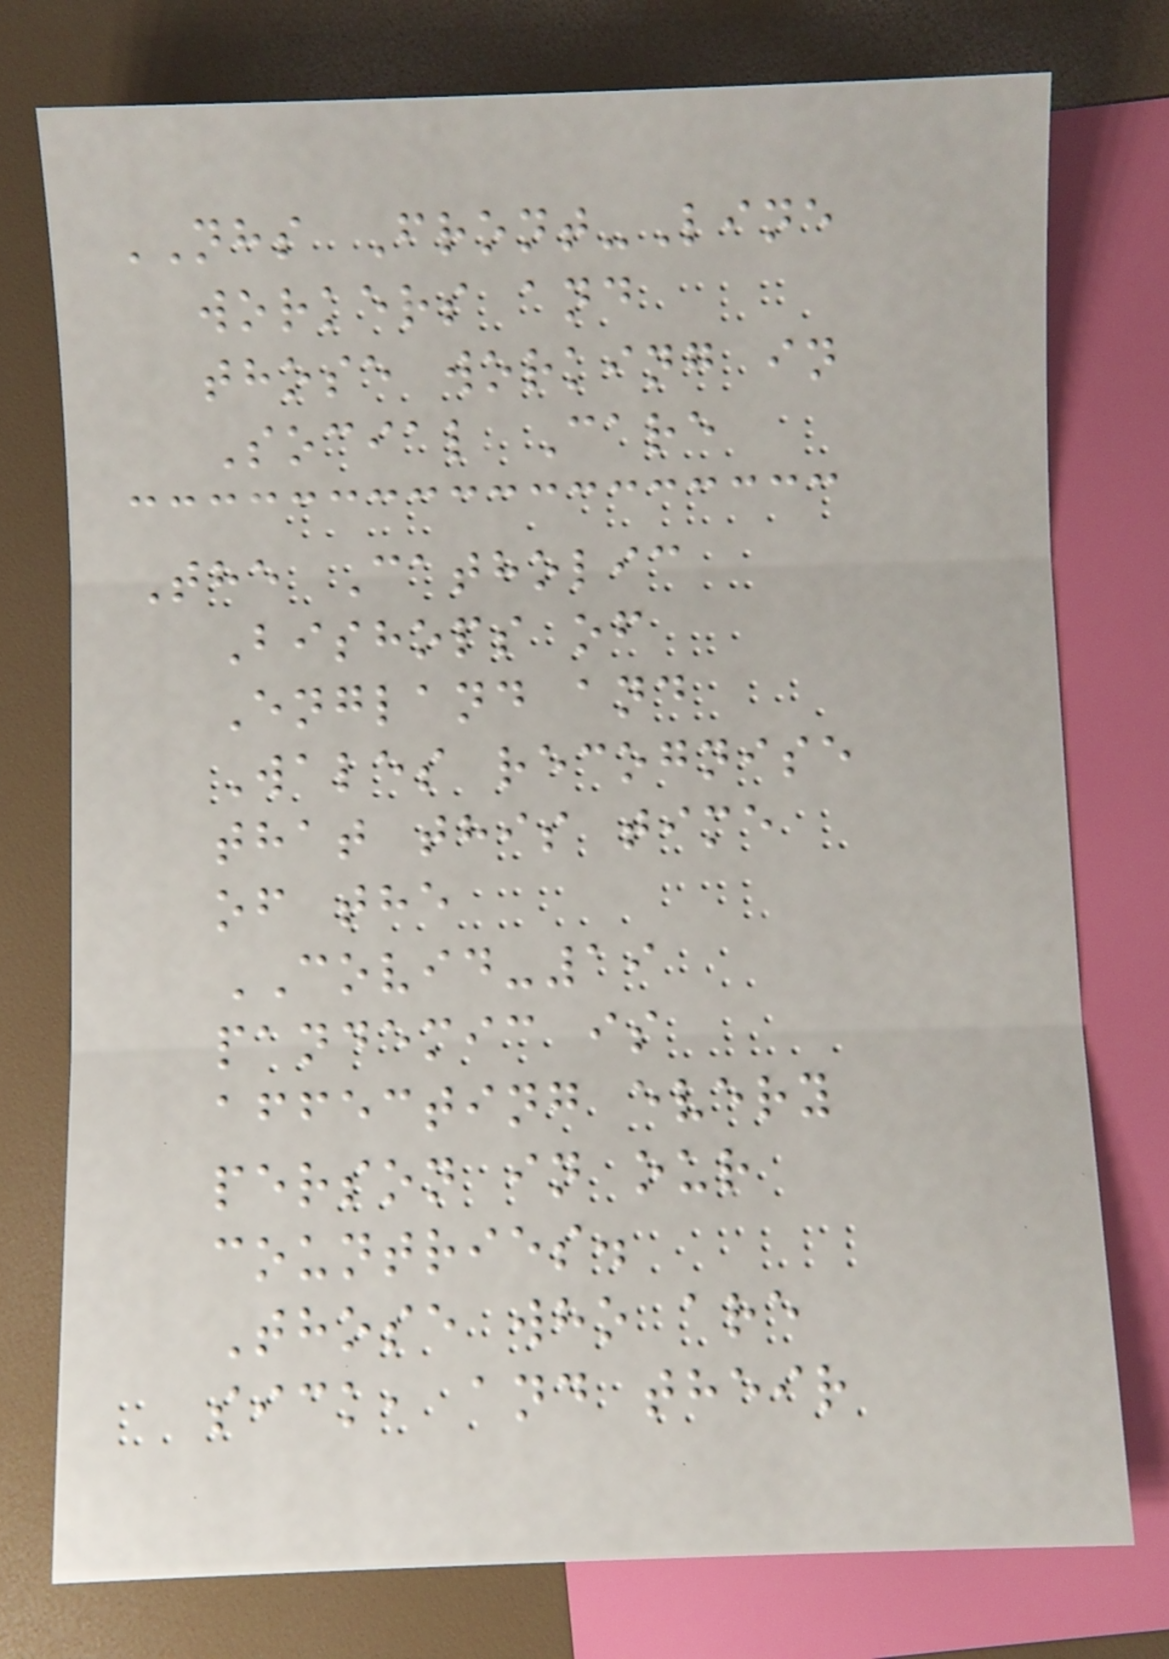NHS Front-Line
workers and
those working in
Social Care
The Catholic
Bishops of
England and
Wales recognise
that this time
of the
COVID-19
pandemic is
affecting every
person in our
countries.
Those who are
sick, and their
